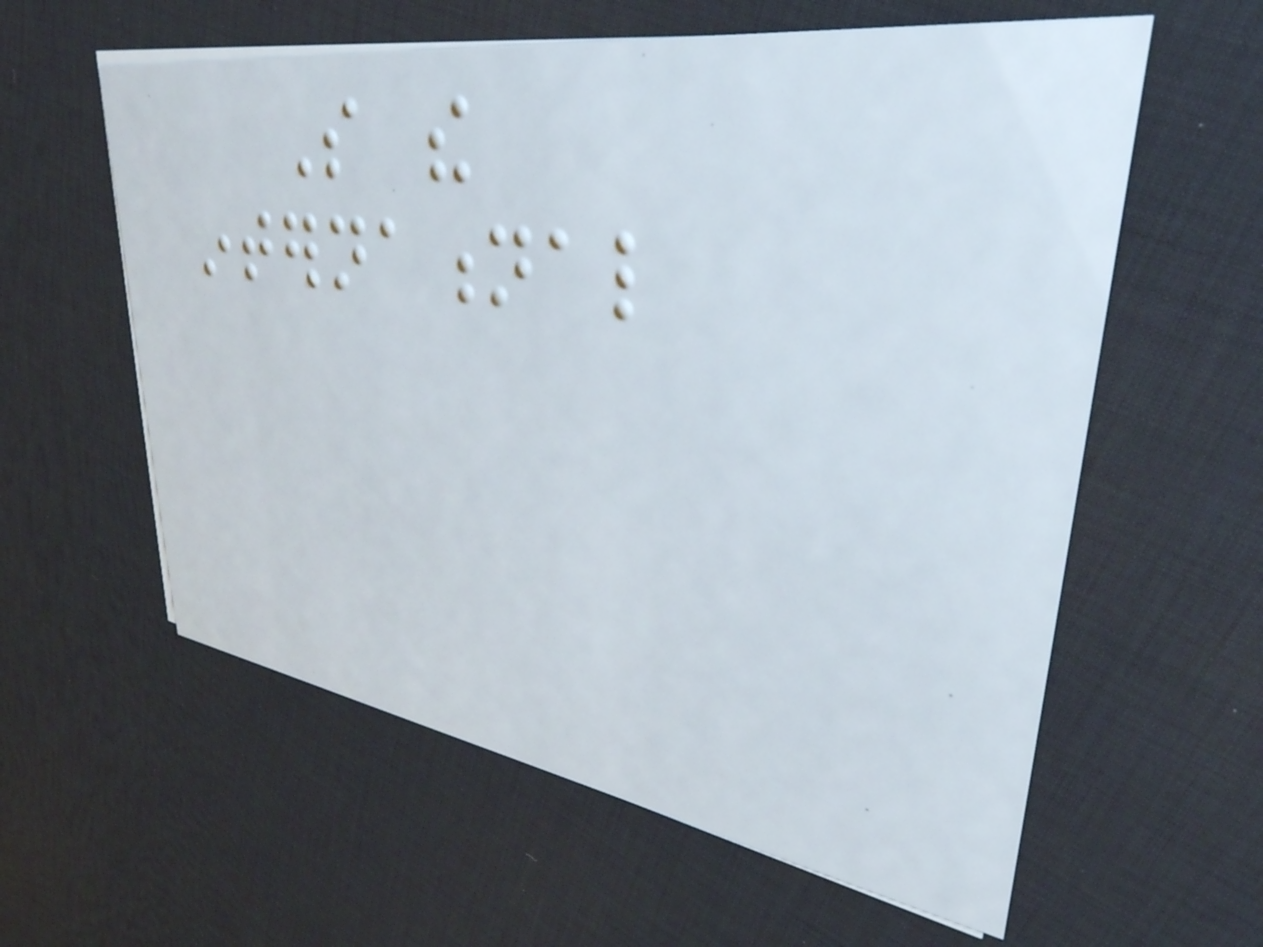So the
international
